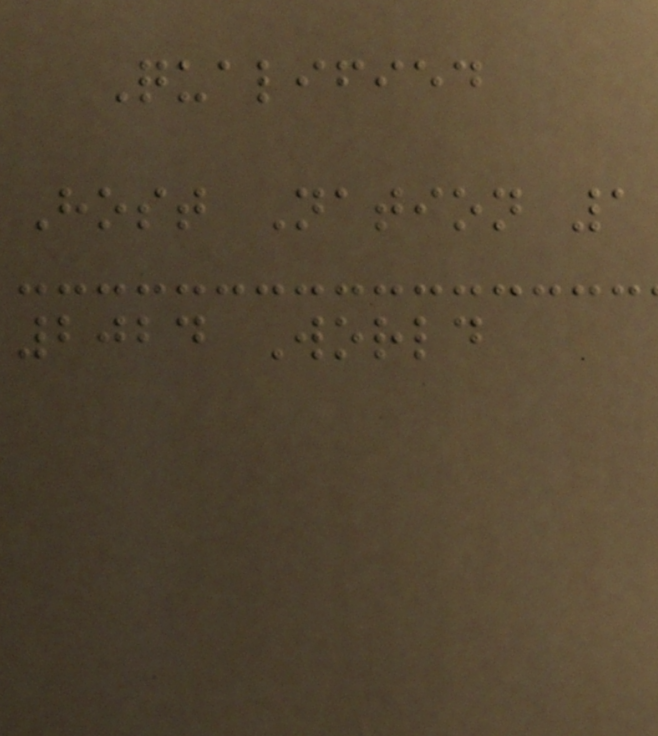Qualified
Host Nation 1
2024 World
